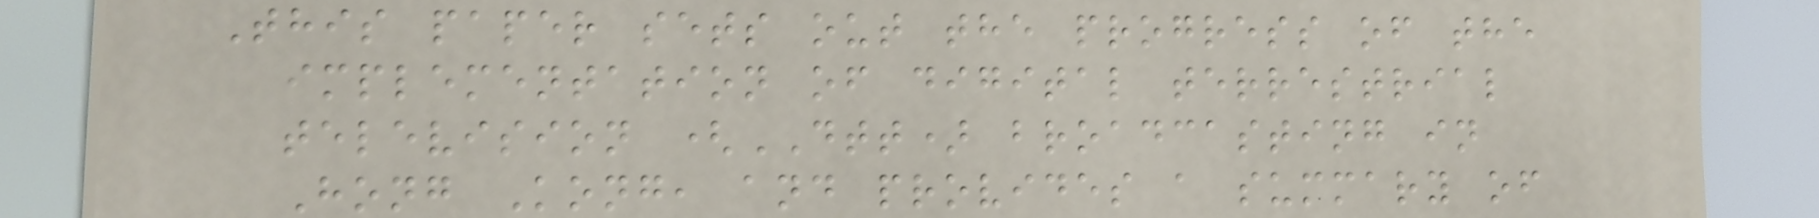This paper sets out the progress of the
implementation of digital terrestrial
television (DTT) broadcasting in
Hong Kong, and provides a summary of
